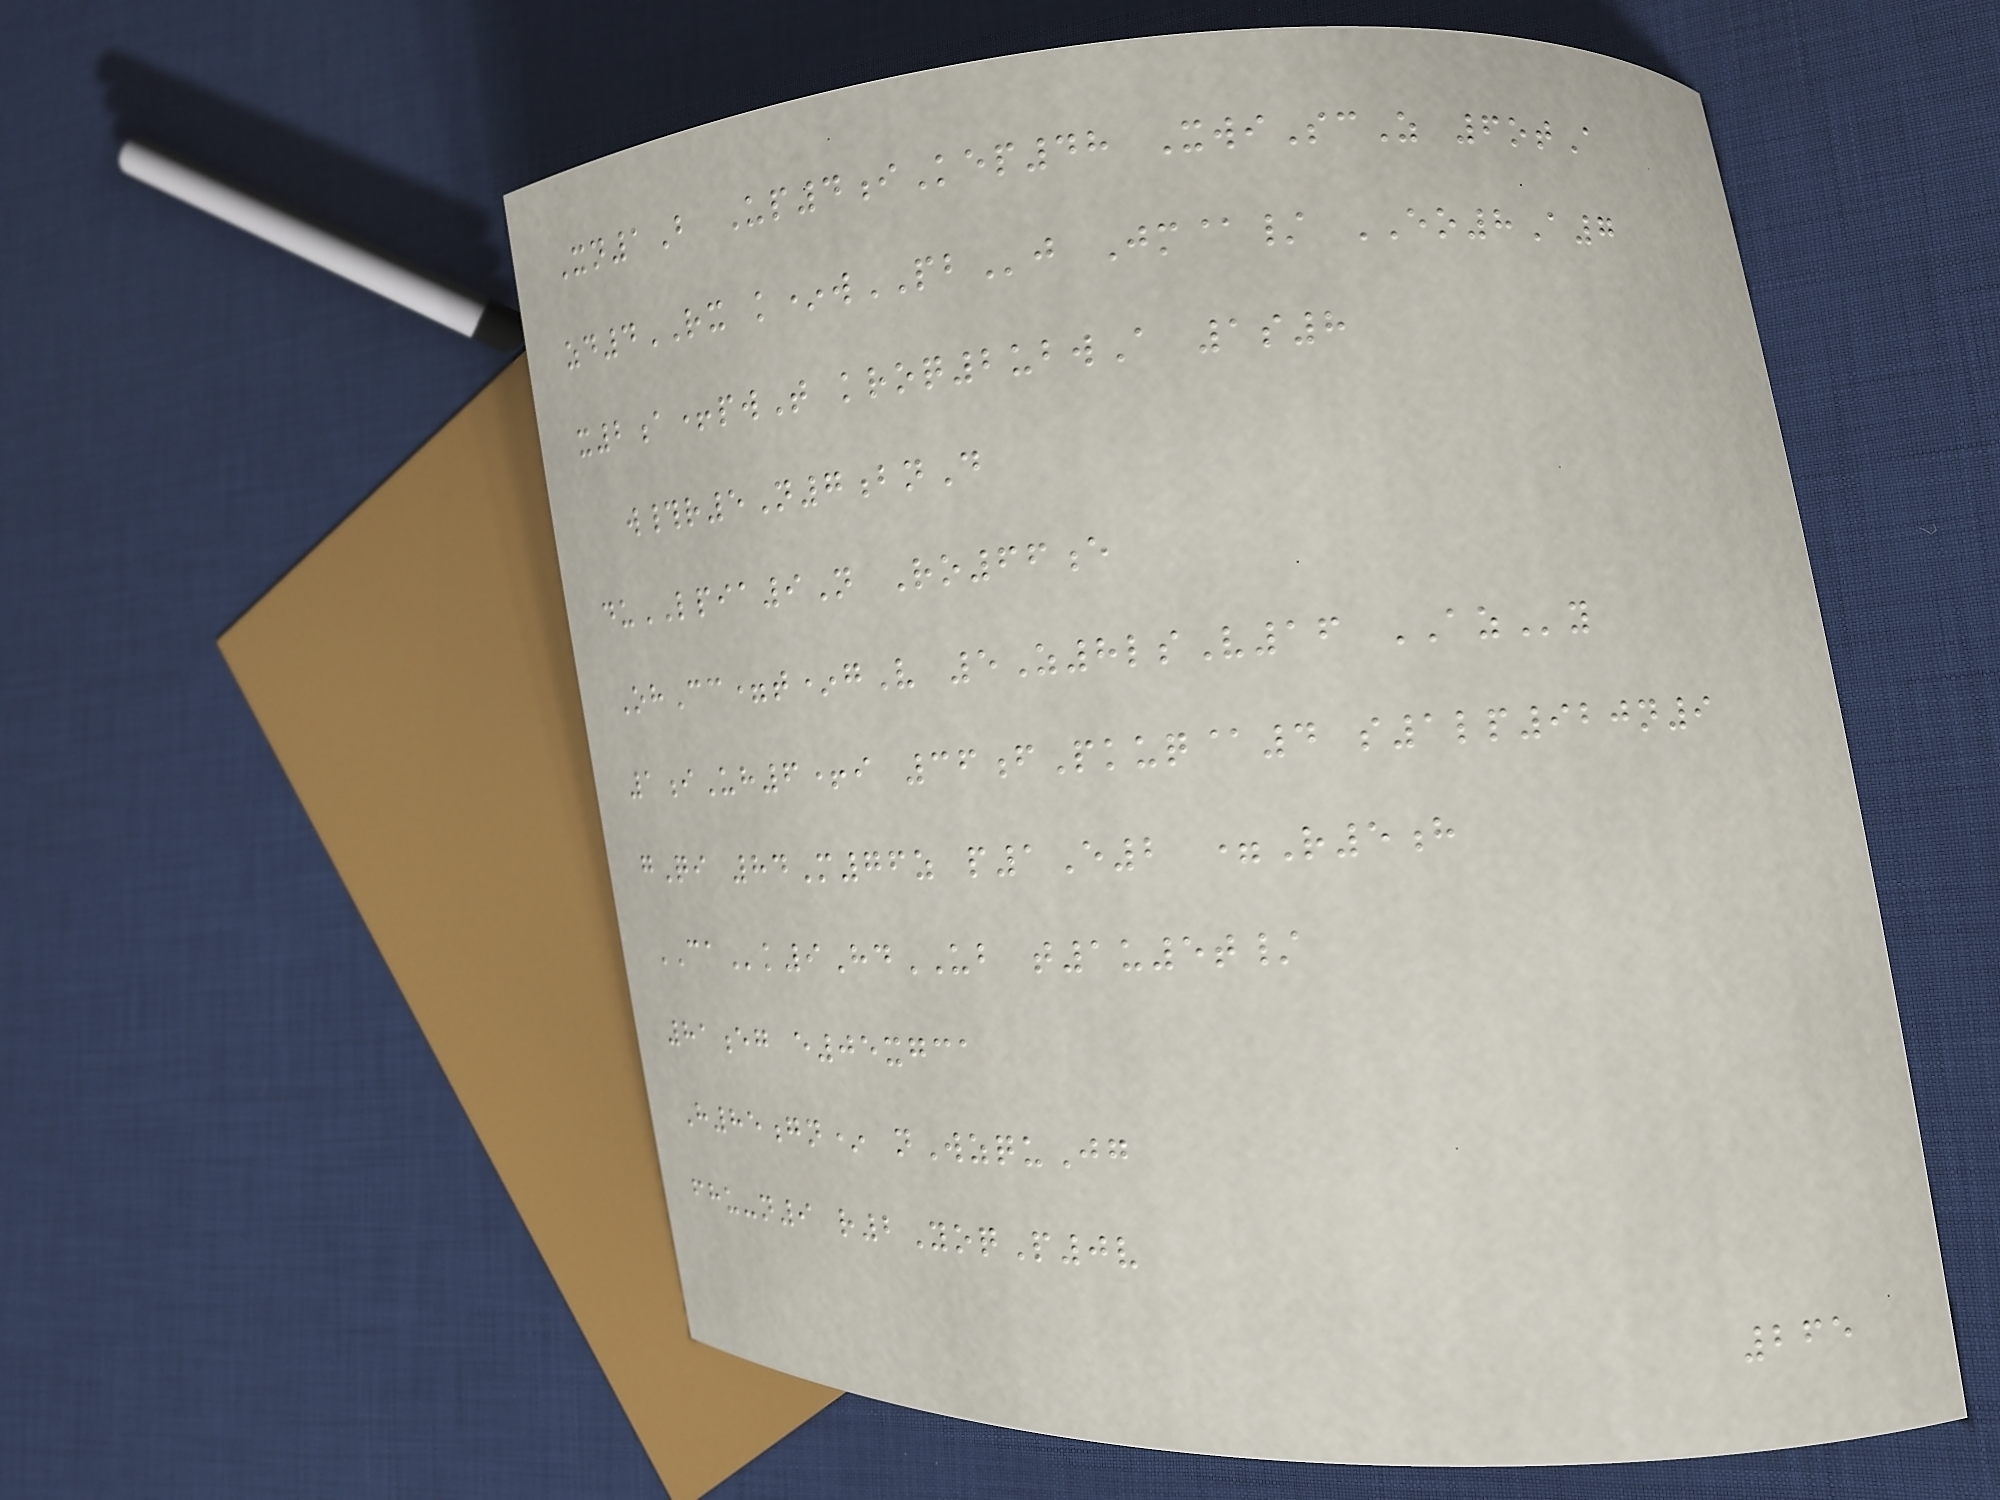Xn1B Up4iKep48 XwiScZ 6otA
zd4RX k*wPBj Jm@/ EO8A7
x2a+pwT kroq2ubwA 1s8
w#r5N7bnD
duLPIA9N Ro66e
OhCc=t*gV 5Z8lsV16 AZy
1iUh6+i 36fPkuq@4 s1lp920n9
gQi 84M76z p1E2 =R5h
CAk9HdUB t1u5t/
81eg e05xgca
H85gn* nWzquJg
fhu-n9 r2YoqP0v
265
